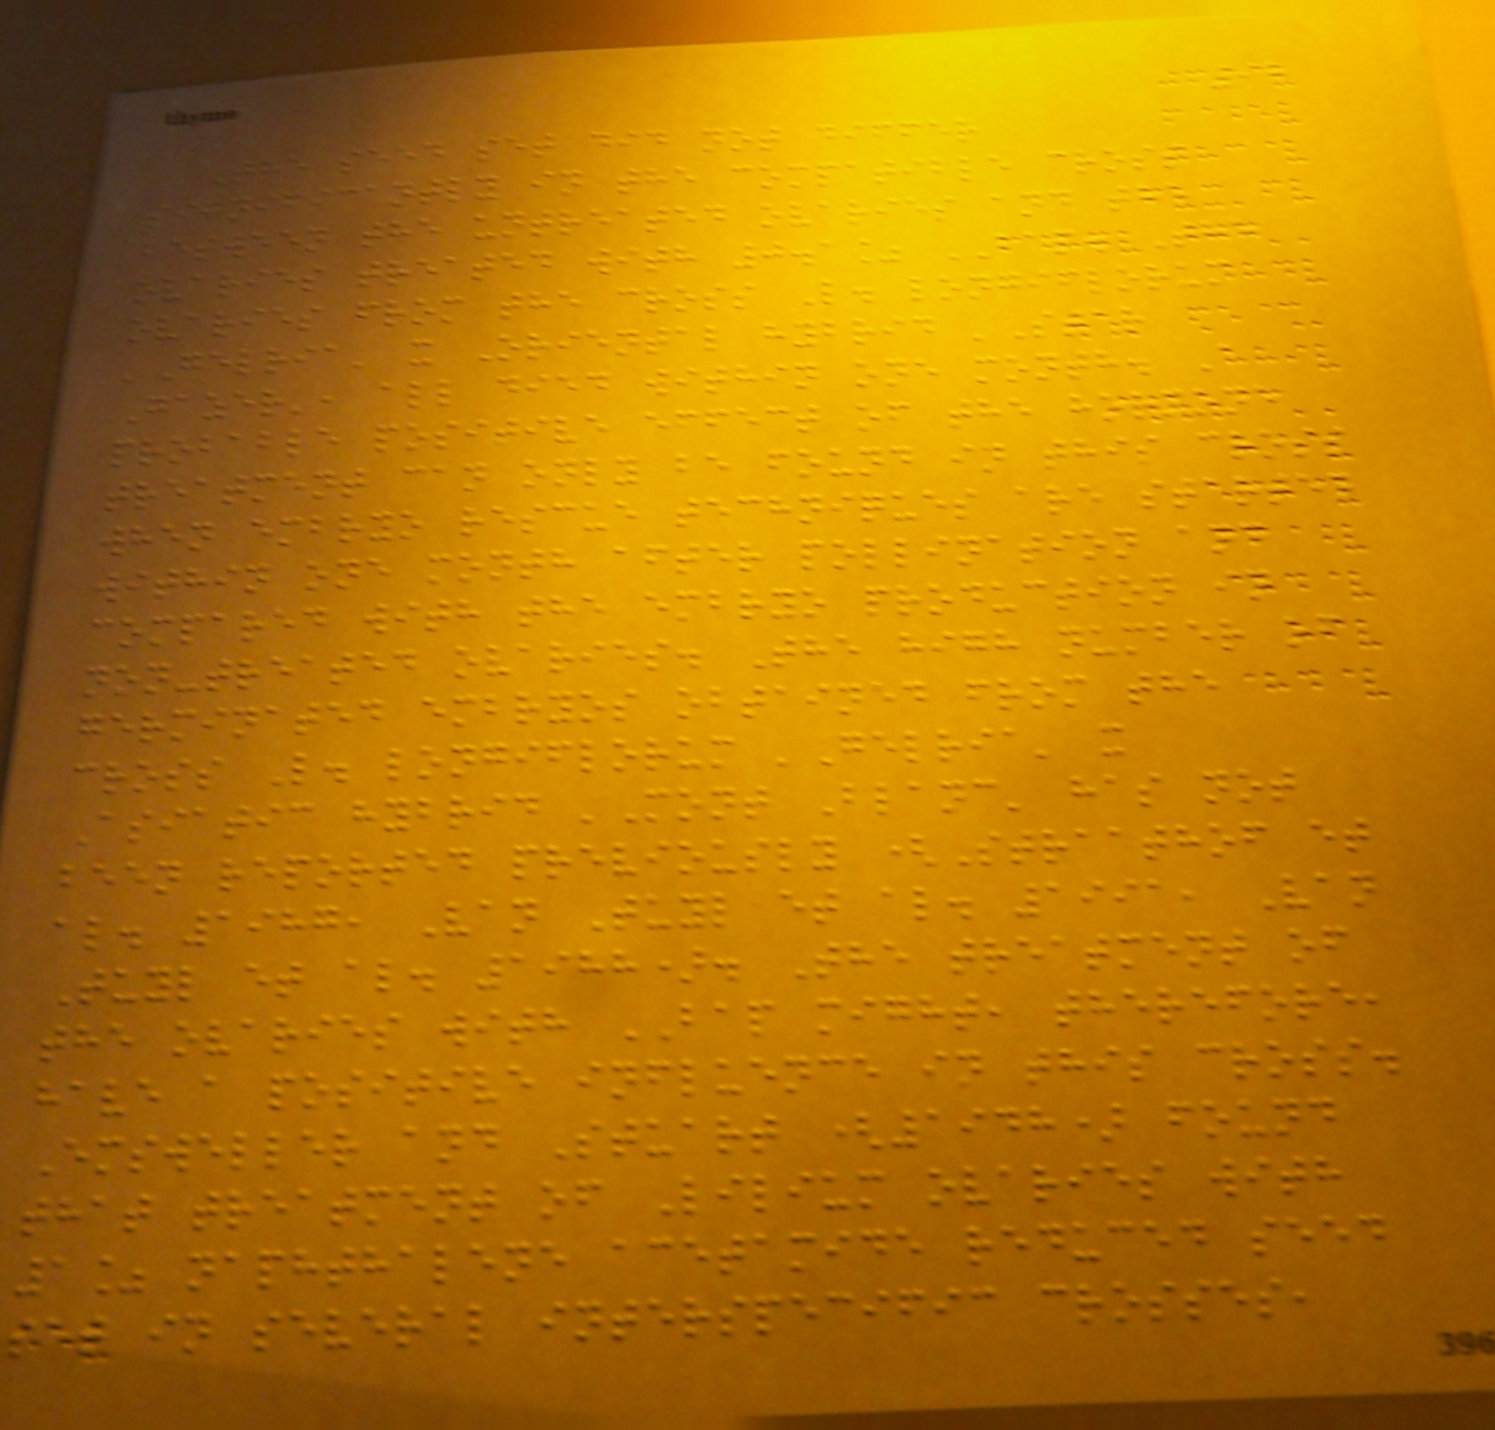98
The seed set did not differ
significantly in the compatible cross
between the untreated ovaries and the
ovaries treated with 0.1% BAP. The
ovaries from the cross L. longiflorum
'Gelria' x Oriental hybrid 'Star
Gazer', all died within one month. A
probable positive effect of the hormone
treatment can only be found in this cross
when embryo rescue techniques are started
within one month after pollination and
compared with the embryo production in
non-treated ovaries. The high number of
germinated embryos obtained from the
cross L. longiflorum 'Gelria' x
Asiatic hybrid 'Mont Blanc' has not
been reported previously (Straathof et
al. 1987, Van Tuyl et al. 1991, Van
Tuyl et al. 1988). The treatment of
the ovaries with BAP might, therefore,
have a positive influence in this cross.
Emsweller and Stuart (1948) found
that treatment of Lilium ovaries with
1% naphthalene acetamide reduced seed
set in several interspecific crosses,
